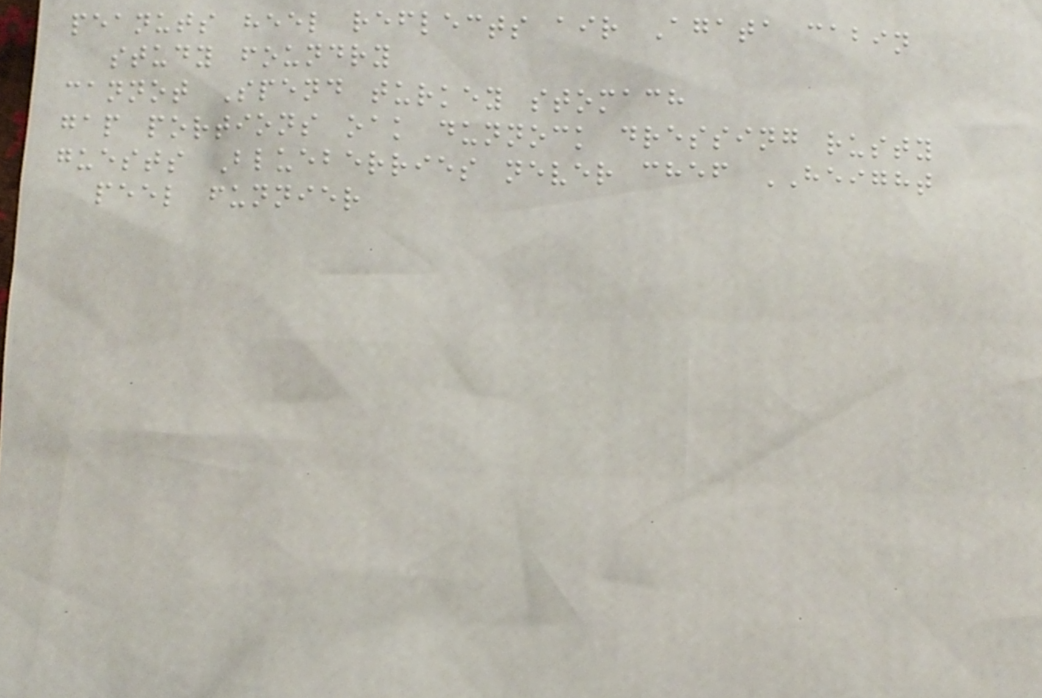peanuts heel reflects air Agata cabin
study foundry
cannot Spend turkey stomach
gap portions oak dunnock dressing rusty
guests Blueberries never chef HEIGHT
peel funnier
